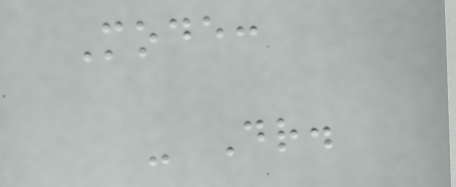Mode:
- Dr.
